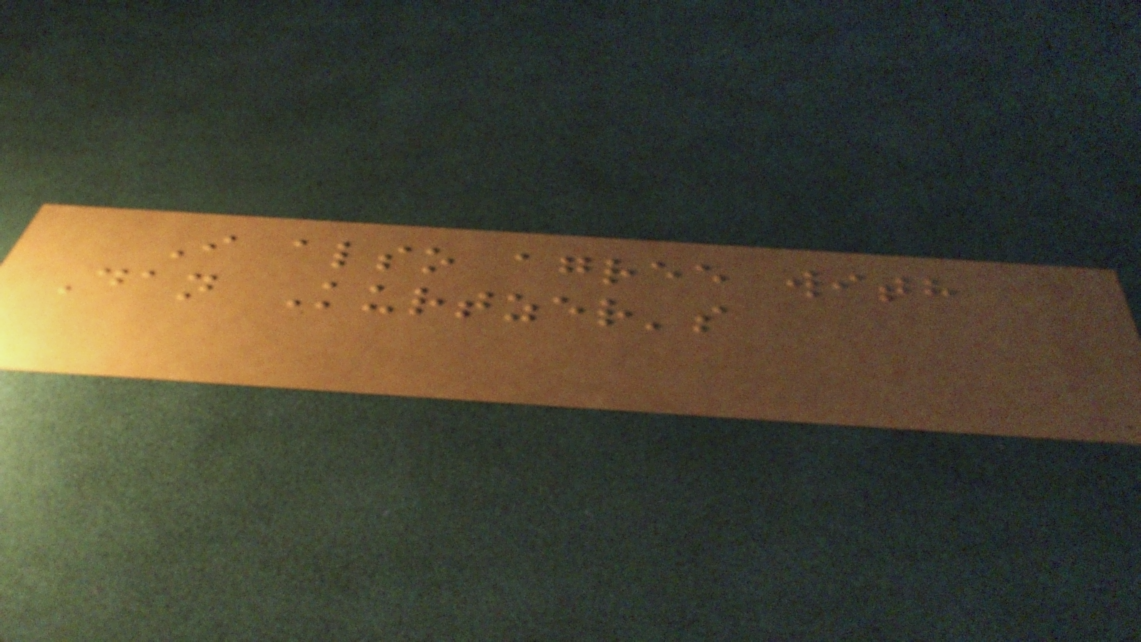I also agree with
Dan Kurtzer's
